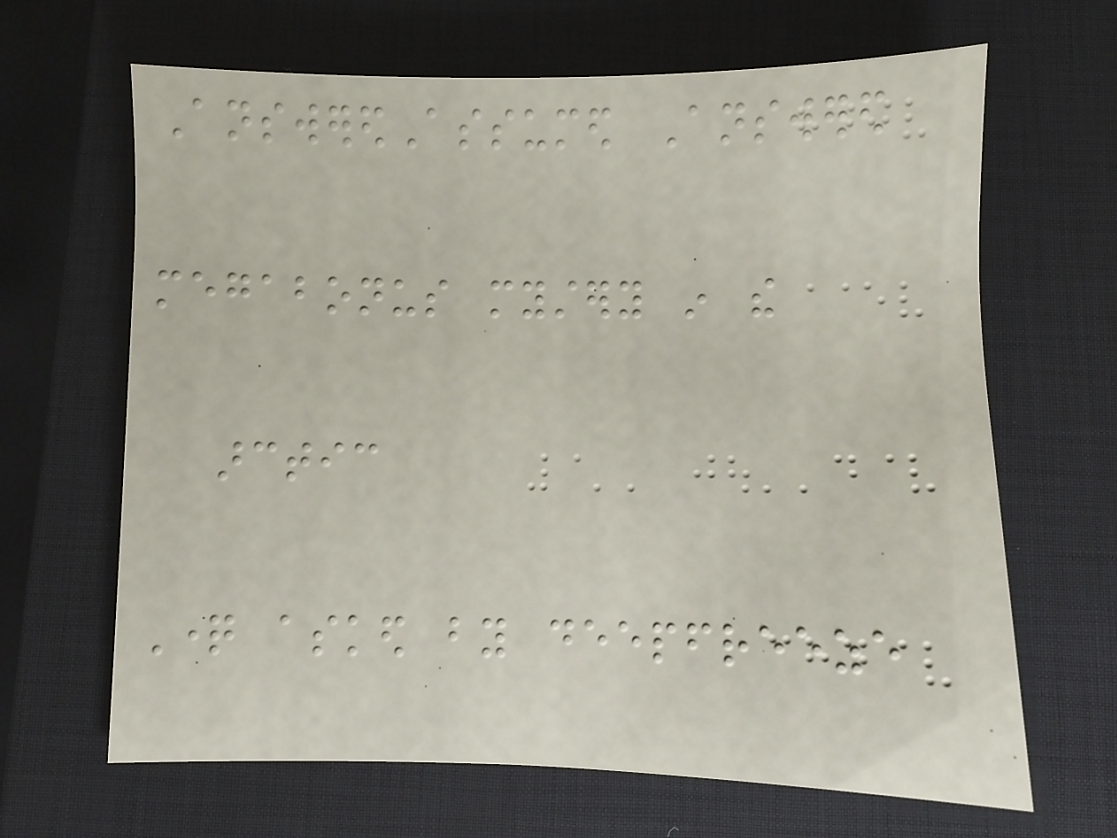AnsweredAssumed Answered
megabonus mystery in the
arctic
Question asked by deepfreeze
